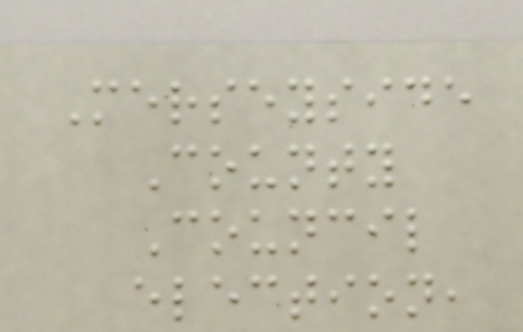Merseyside
County
Council
election,
